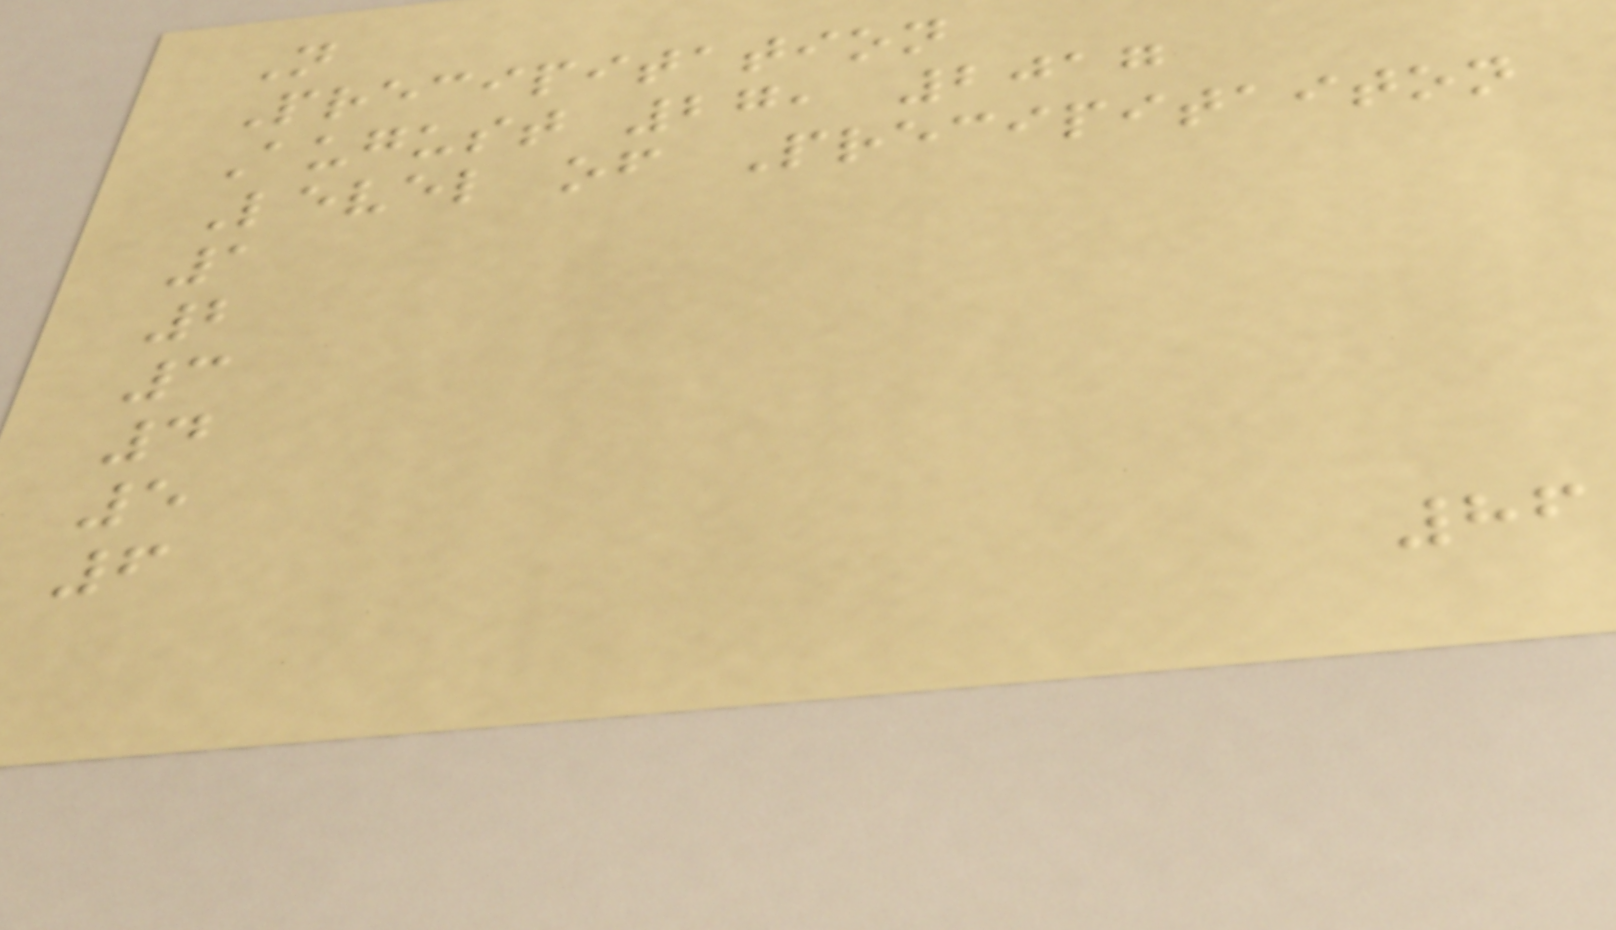N
Precipitation
August 27, 2017
Level of Precipitaiton
1
2
3
4
5
6
86
